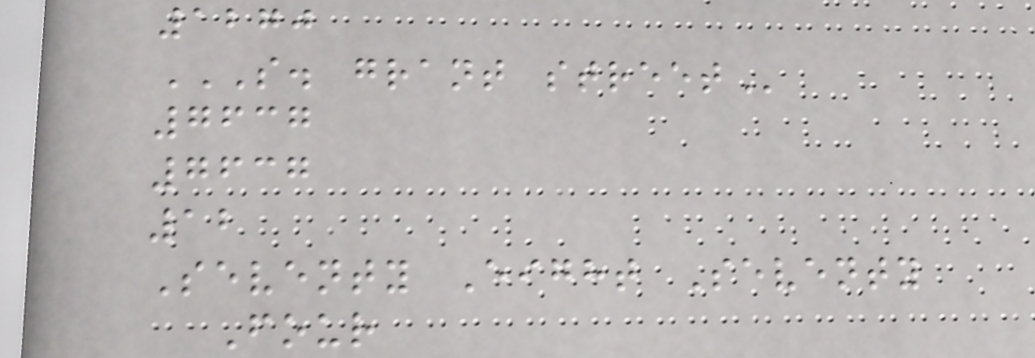1270
S. GRANT STREET
7637
7637
12
Seventy Eight Seventy
Four
